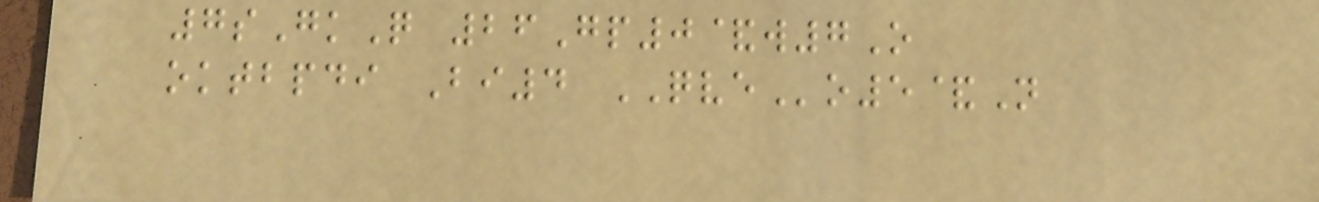7sGkQ 26Gp0&w7O
oktbpdi Bi4 QVEo5&N
